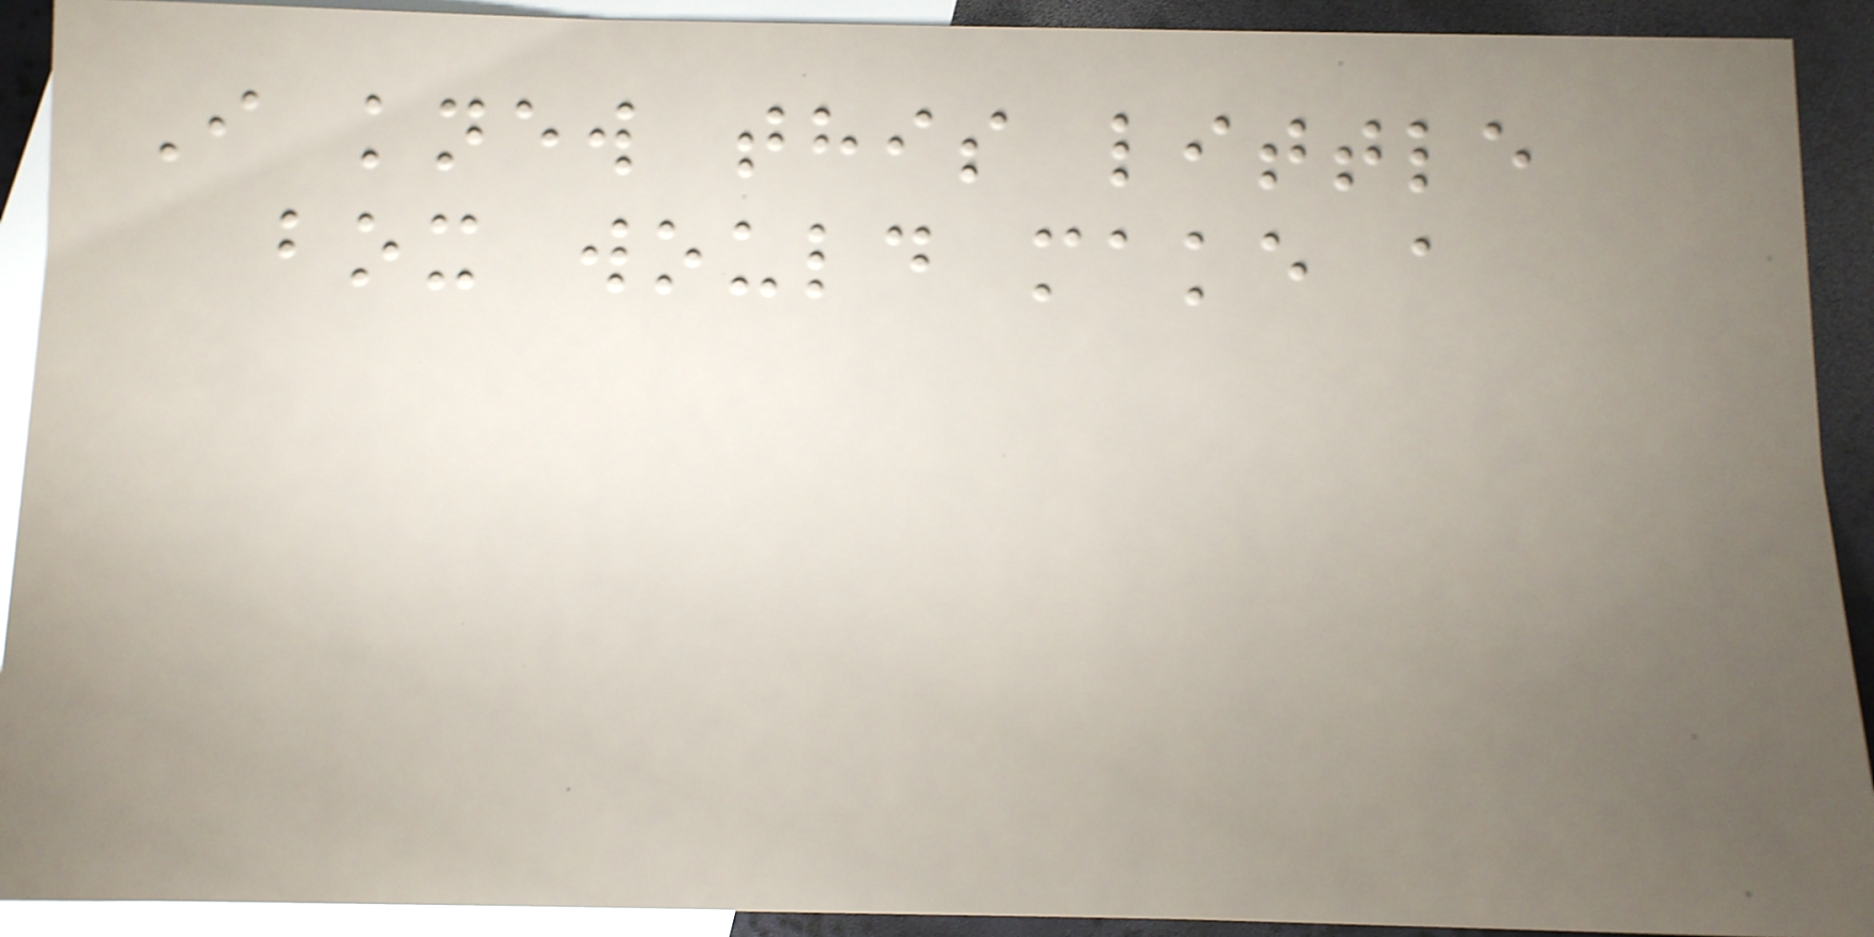I knew this little
box would make a
